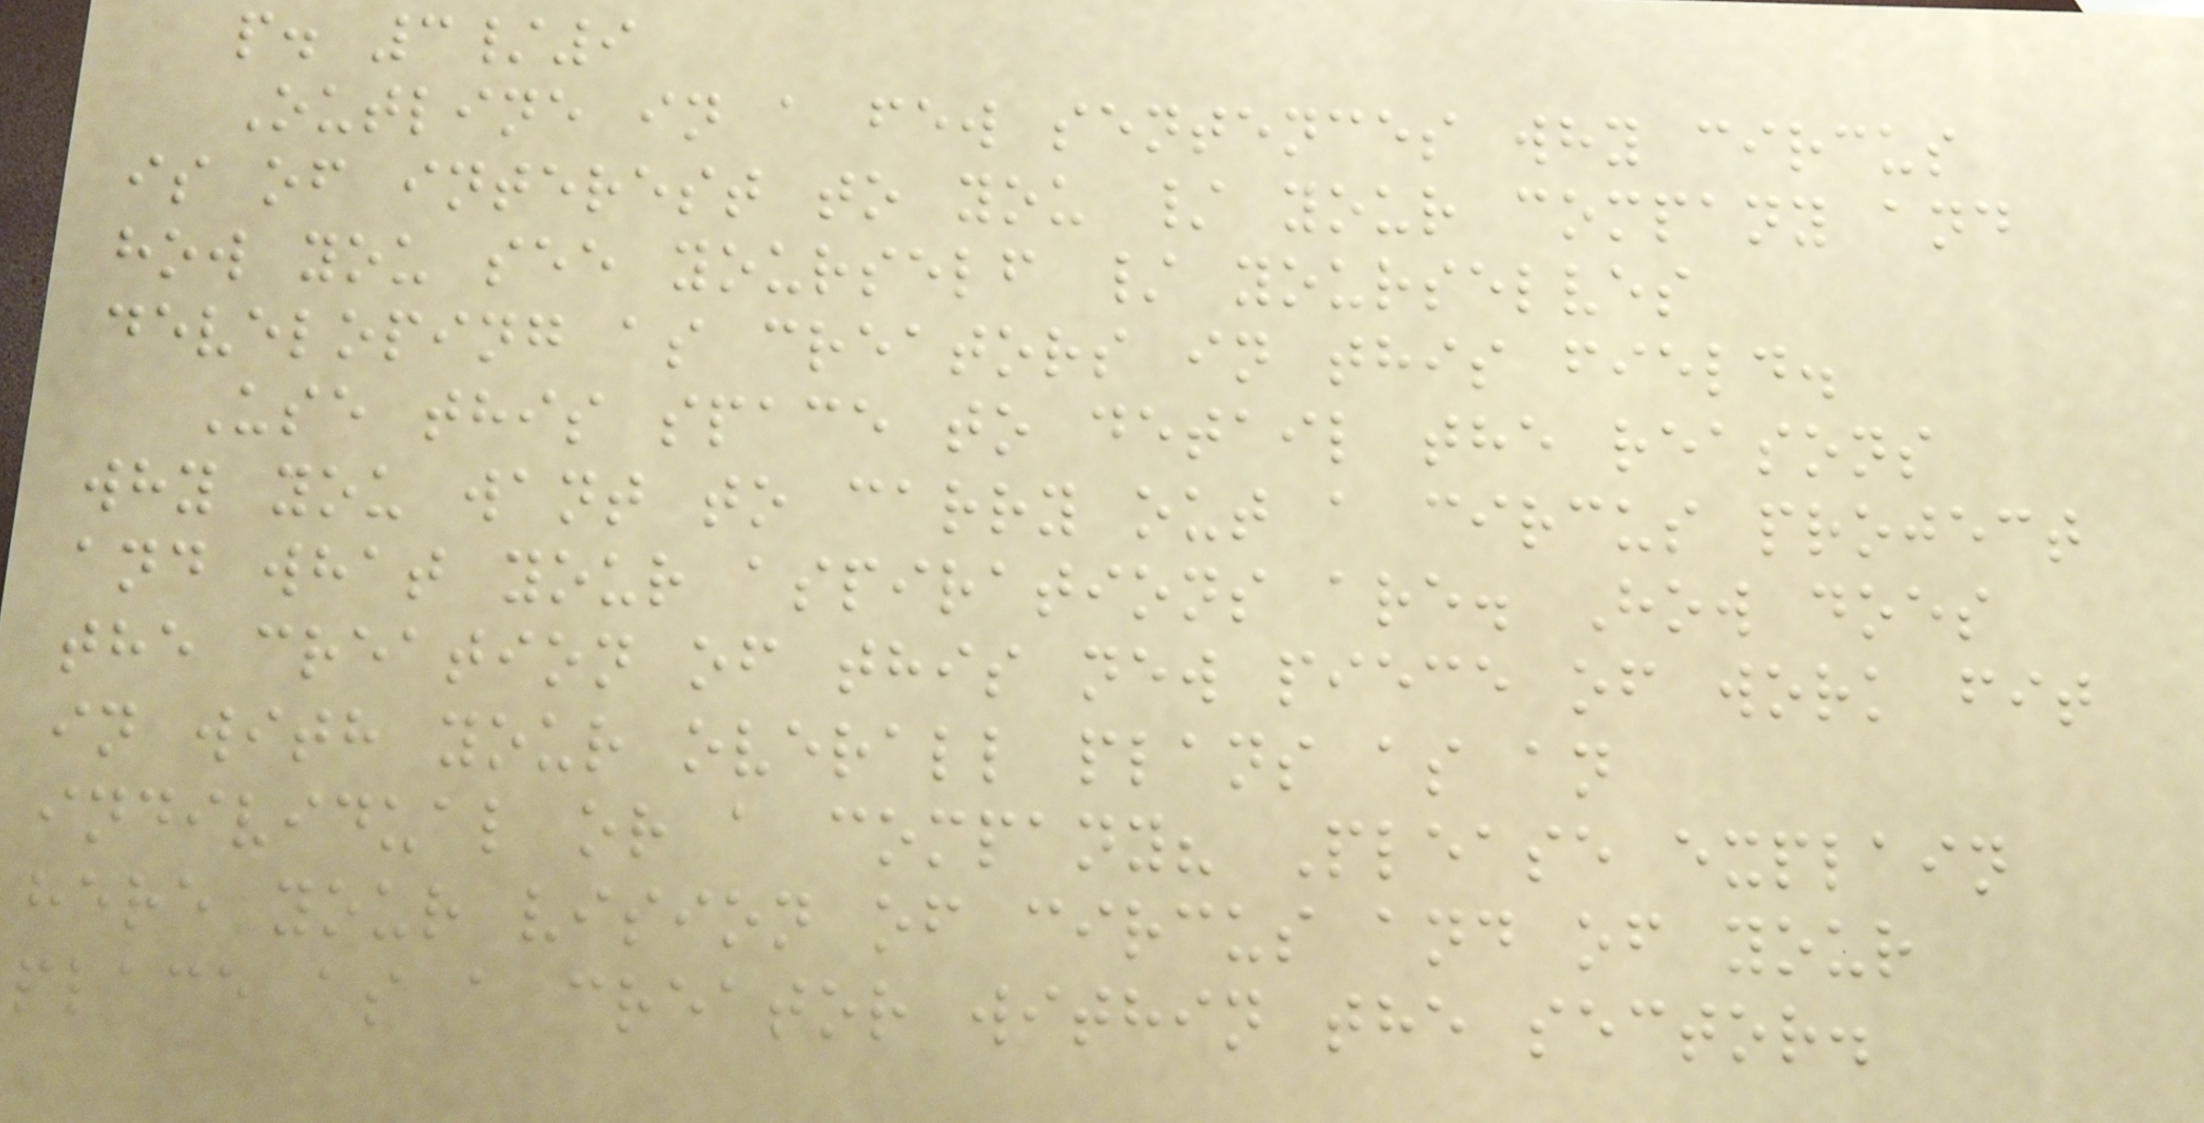p. 3/9
Outline in a few sentences why circus
is of interest to you / your company and
how you see yourself / yourselves
developing as creators in this field.
Use this space to detail the reasons
why you want to carry out a circus project
and what your aspirations are. How does
the creation of this new piece of work fit
in with your overall plans as an
individual or a company? Please explain
here your vision of circus and of your
place as a creator within the sector.
